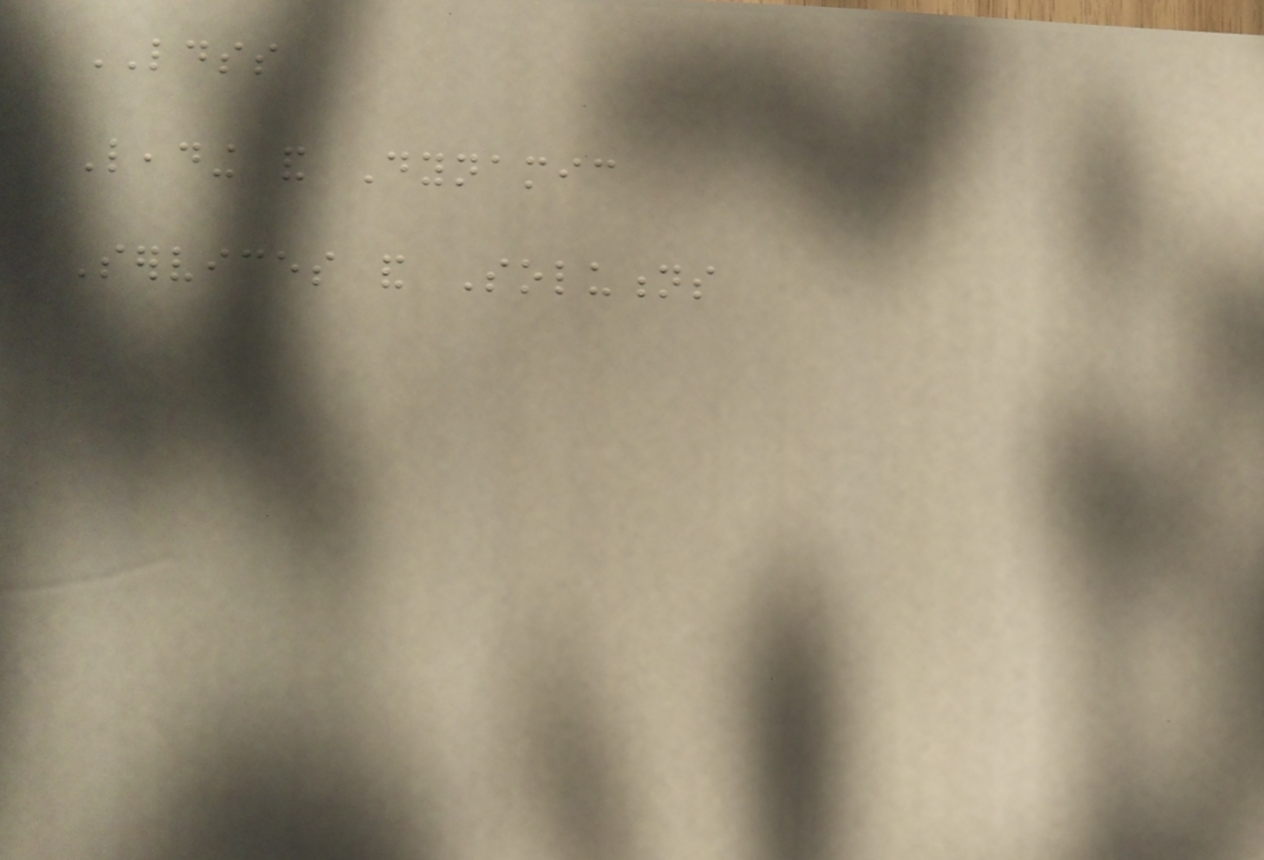LDSS
Leading and Dynamic
Services and Solutions
